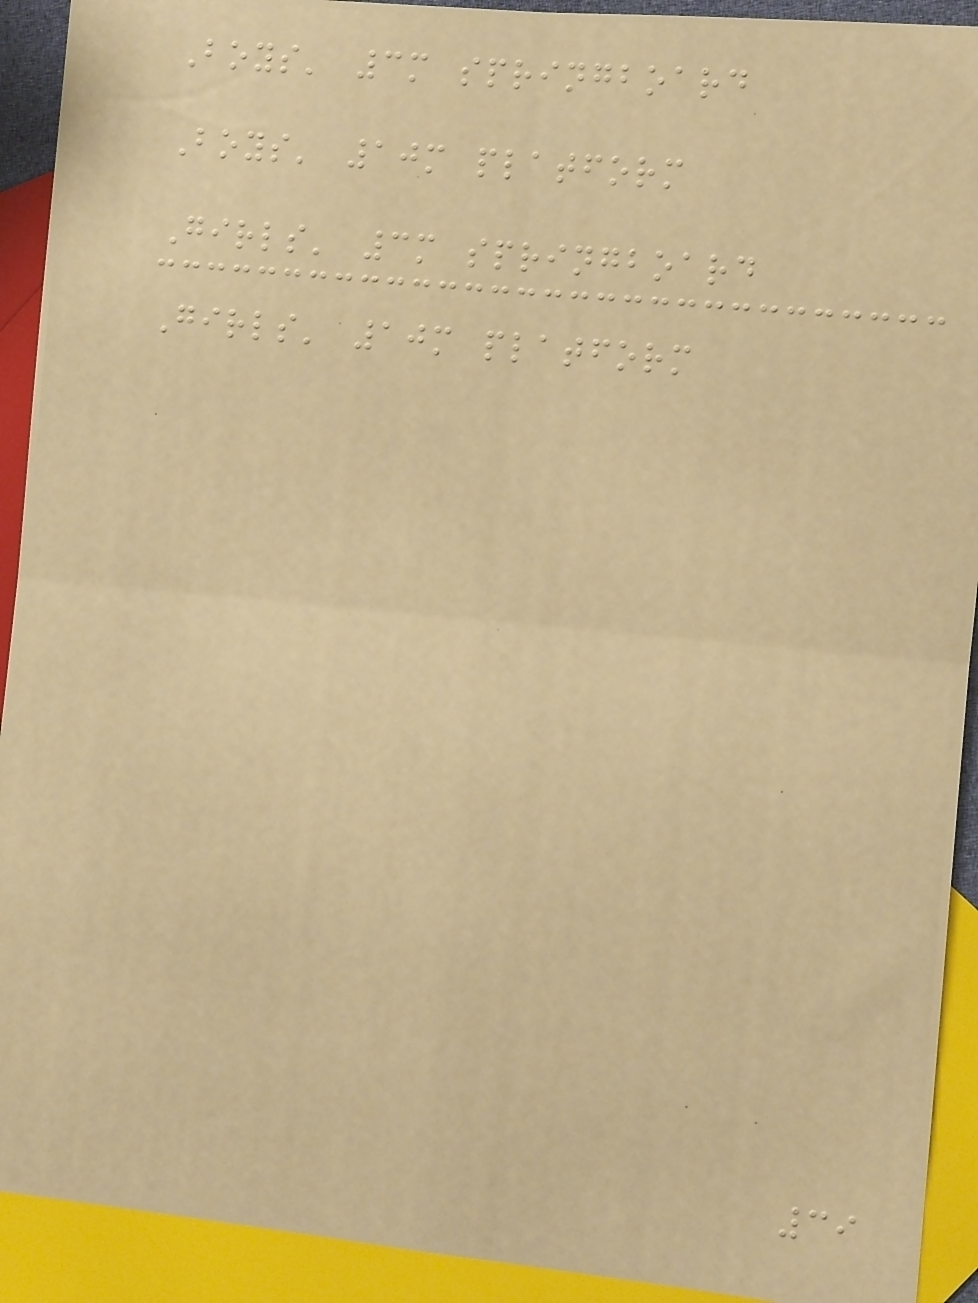Boys' 3m springboard
Boys' 10m platform
Girls' 3m springboard
Girls' 10m platform
39
